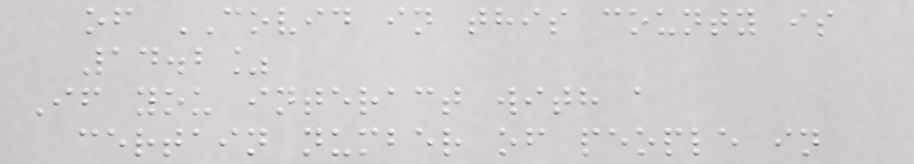of COVID in this county is
14.2%
If you interact with a
certain number of people in
